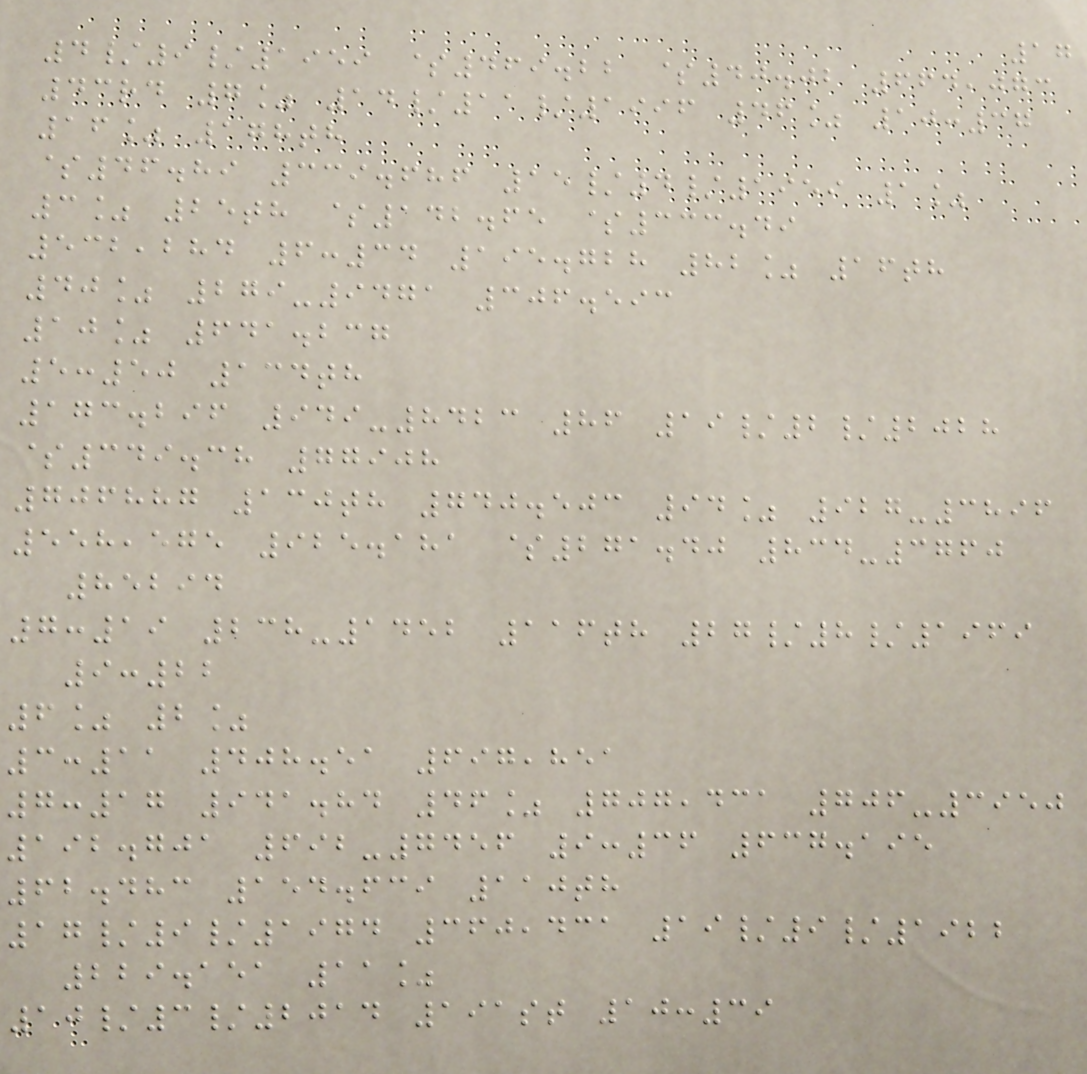17
4/9/1959 $469.22 $40.02 664,073
43rd 7% 14/11/1996 46% 10:37
16% 178th
$46.89 339.686 15/4/1959 1%
3% 25th $142.65 $333.49
532,284 6:34 195.728 82% 16th
40% 279-9471 306.593
10% 641.237
5:50 134th
173.296 949-8423 86 19/2/2028
$349.38 77908
706887 130th 740.503 94% 927-3896
558,575 925.181 $271.40 834-3760
85294
7:19 238-1452 116th 27/8/1969
9:22
6% 2%
3:11 408.51 697,851
7:17 941.84 46% 707,431 706-3950
192.701 692-7456 9:36 637.195
62.483 154.639 110th
17/9/1974 360,431 19/9/1922
229.151 11%
10/3/2014 191st 10:39
